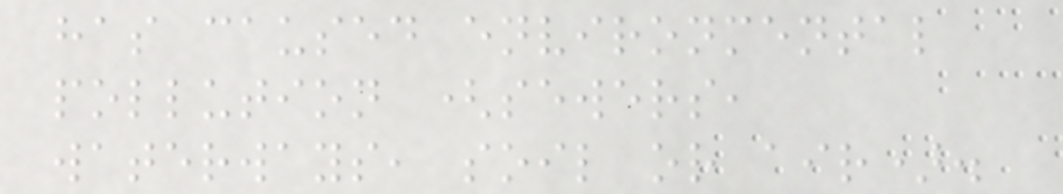has caused environmental
pollution (sewers,
waterways, soil or air).
